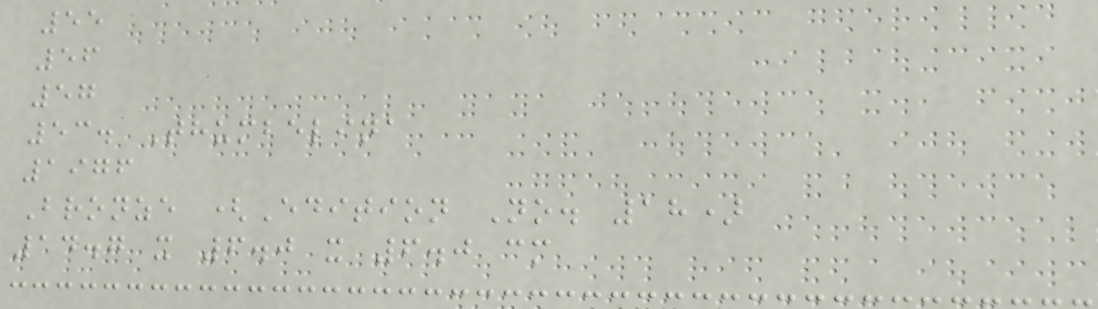55
56
57
53. Thumbelina
1976
Bronze (Edition No. 18)
14.7 x 6.0 x 6.0 cm
